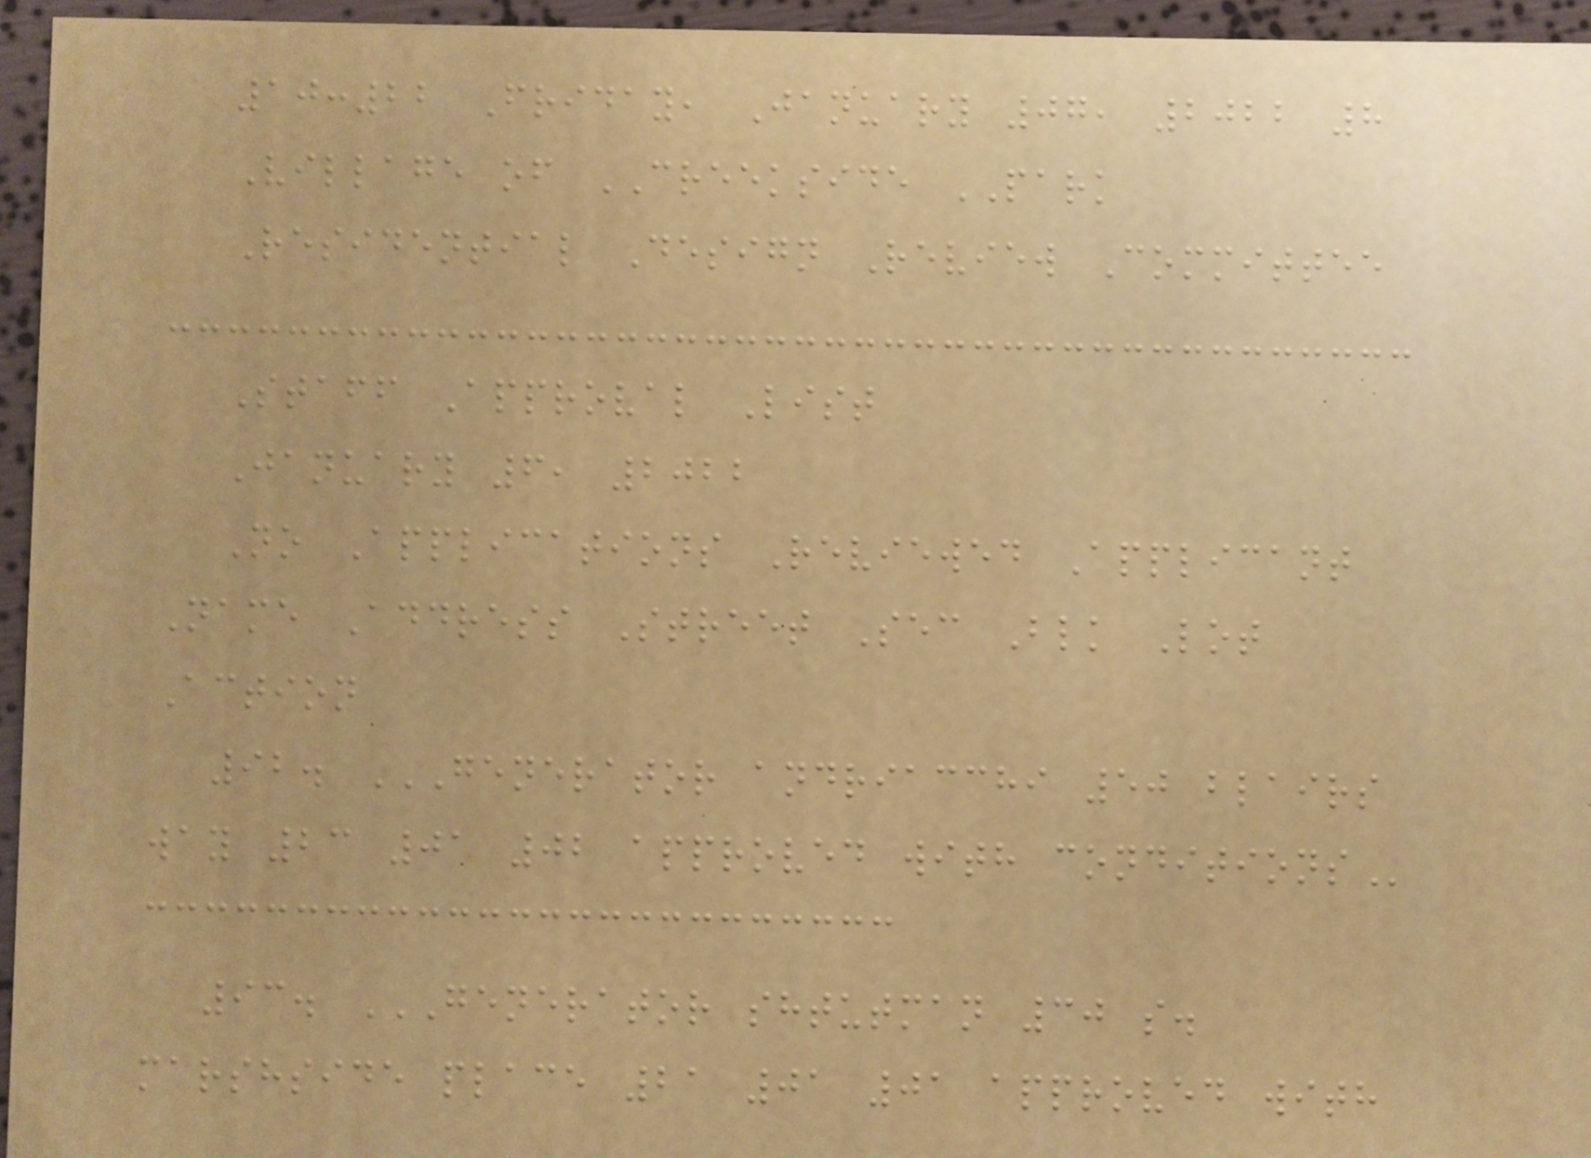10:22 Friday, January 07, 2022 8
Village of CREEKSIDE PARK
Residential Design Review Committee
Staff Approval List
January 6, 2022
No Applications Reviewed Applicant
Name Address Street Sec Blk Lot
Action
92. GENERATOR ANDRIACCHI 50 BLAIRS
WAY 23 01 02 APPROVED WITH CONDITIONS
93. GENERATOR SHTUTMAN 30 S.
MARSHSIDE PLACE 21 01 01 APPROVED WITH
